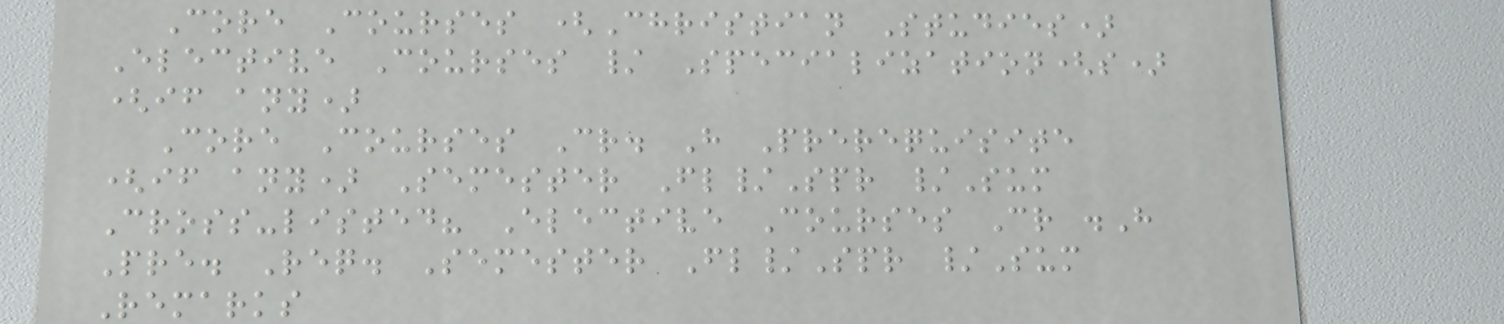Core Courses (Christian Studies)
Elective Courses / Specialization(s)
(if any)
Core Courses Cr. H Prerequisite
(if any) Semester Fl/Spr /Sum
Cross-listed? Elective Courses Cr .H
Pre. Req. Semester Fl/Spr /Sum
Remarks
